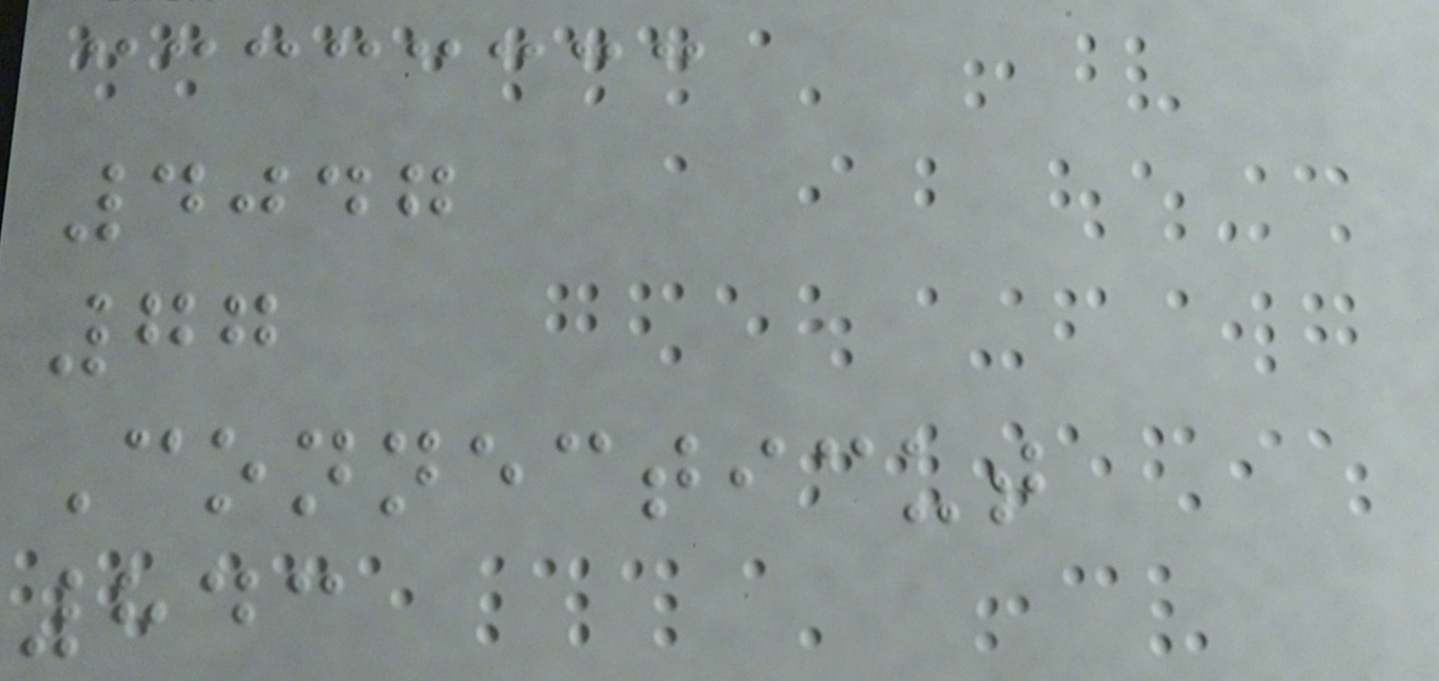4047
77
Connecticut
843
